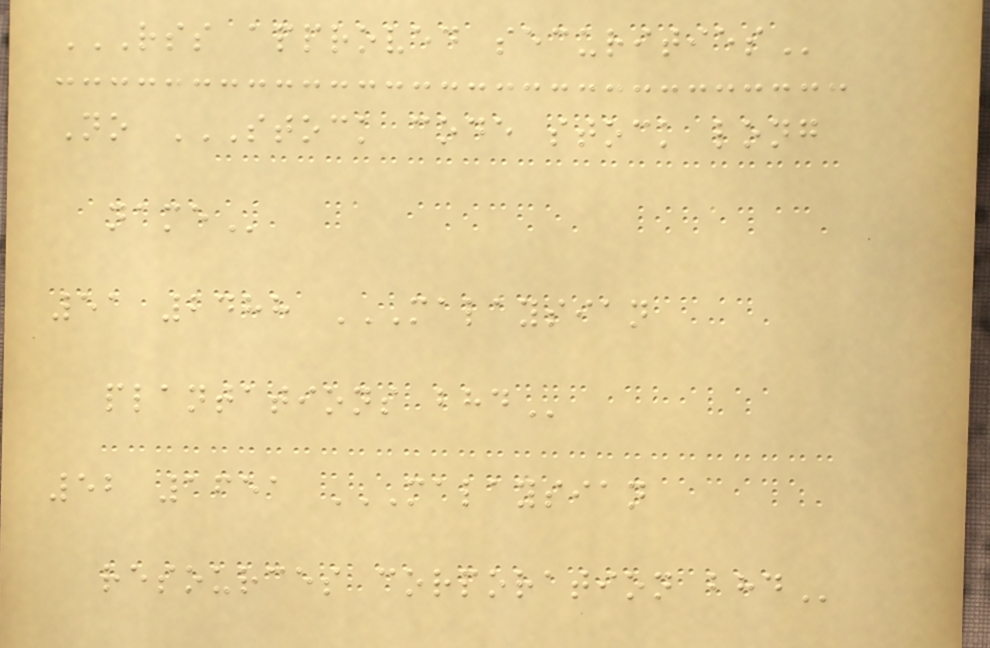RSS APPROVED SECURITIES
No STOCK CODE STOCK LONG
NAME
51 2488 MALAYSIAN
PLANTATIONS BHD
52 1651 MALAYSIAN
RESOURCES CORPORATION BHD
